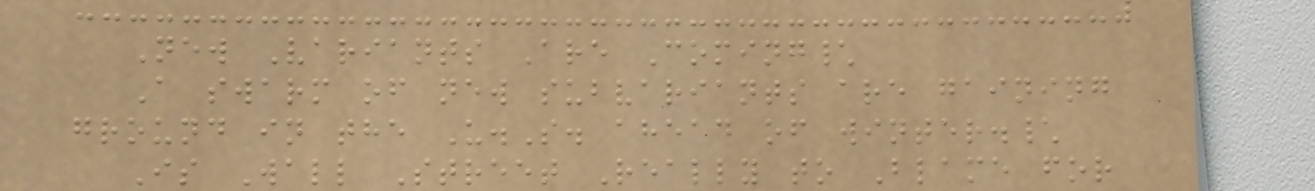New Variants Are Coming\
A swarm of new subvariants are gaining
ground in the U.S. ahead of winter.\
Is Wall Street Really to Blame for
